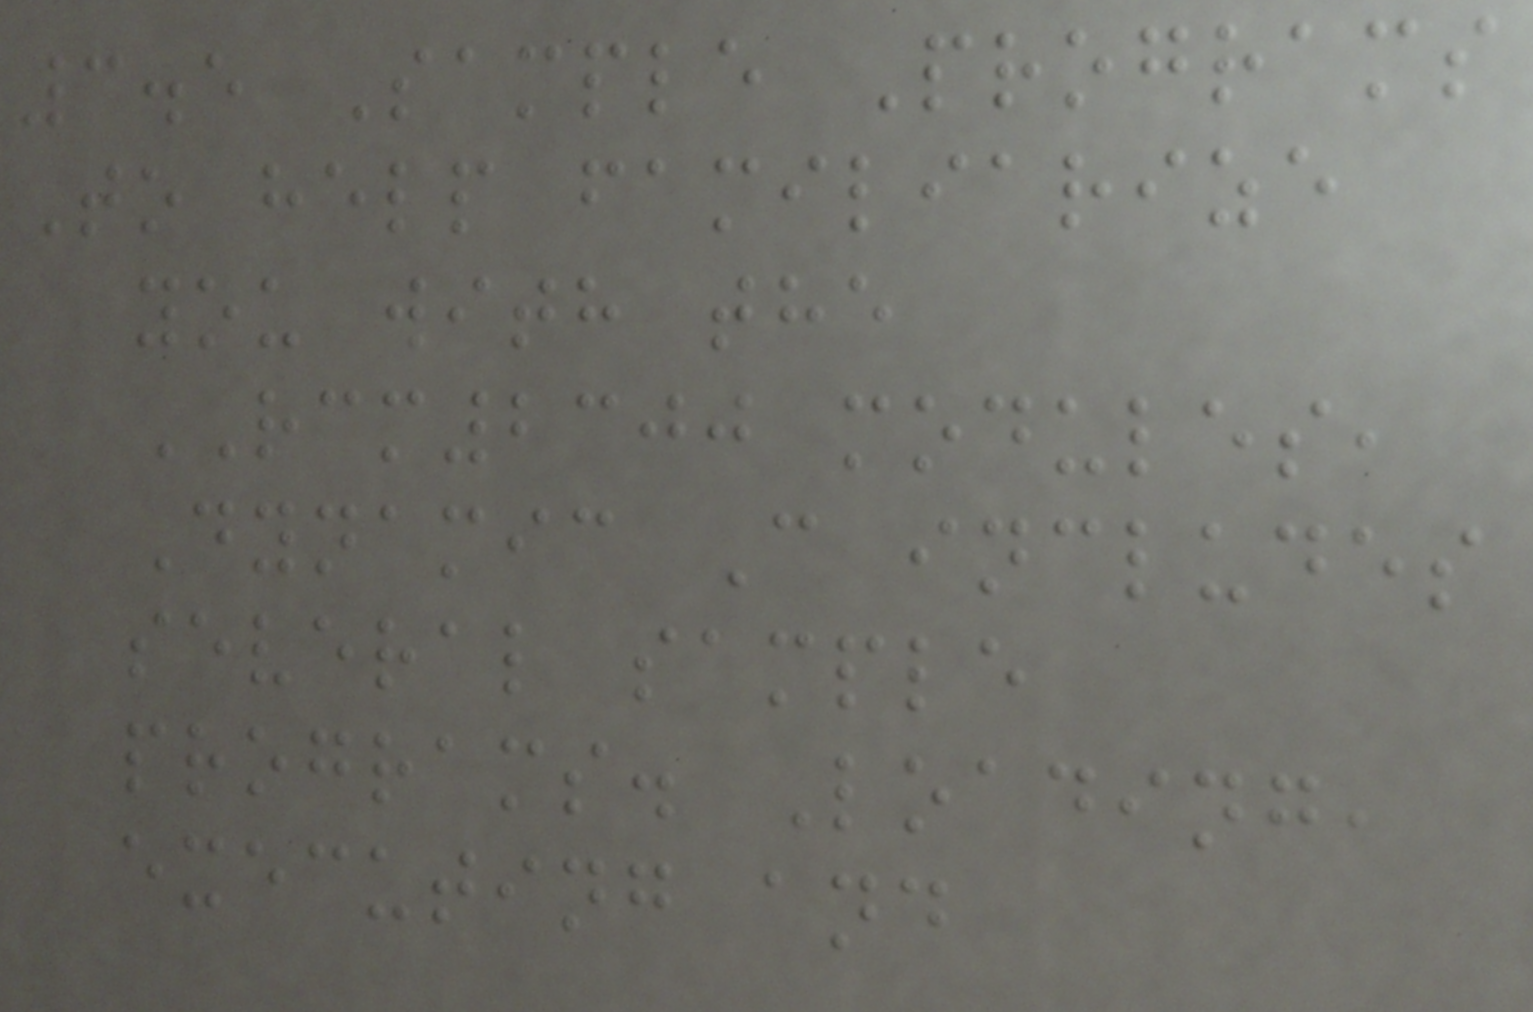3.5 Sample Programs
To help familiarize
you with the
RCM2300 modules,
Dynamic C includes
several sample
programs. Loading,
executing and
